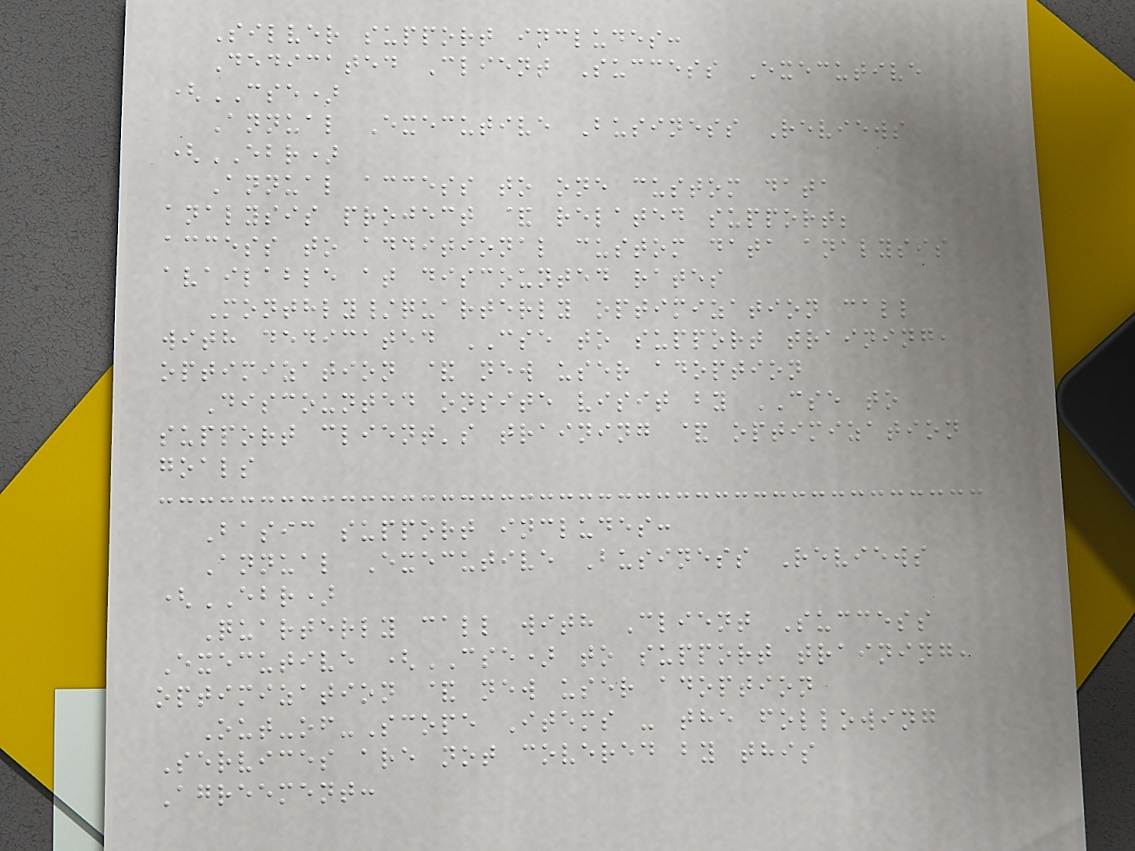Silver support includes:
Dedicated Client Success Executive
(CSE)
Annual Executive Business Reviews
(EBR)
Annual access to one custom data
analysis project & related support;
access to additional custom data analysis
available at discounted rates
Monthly/quarterly optimization call
with dedicated CSE to support training,
optimization & new user adoption
Discounted onsite visit by CSE to
support client's training & optimization
goals
Basic support includes:
Annual Executive Business Reviews
(EBR)
Quarterly call with Client Success
Executive (CSE) to support training,
optimization & new user adoption
Out-of-Scope Items - the following
Services are not covered by this
Agreement:
